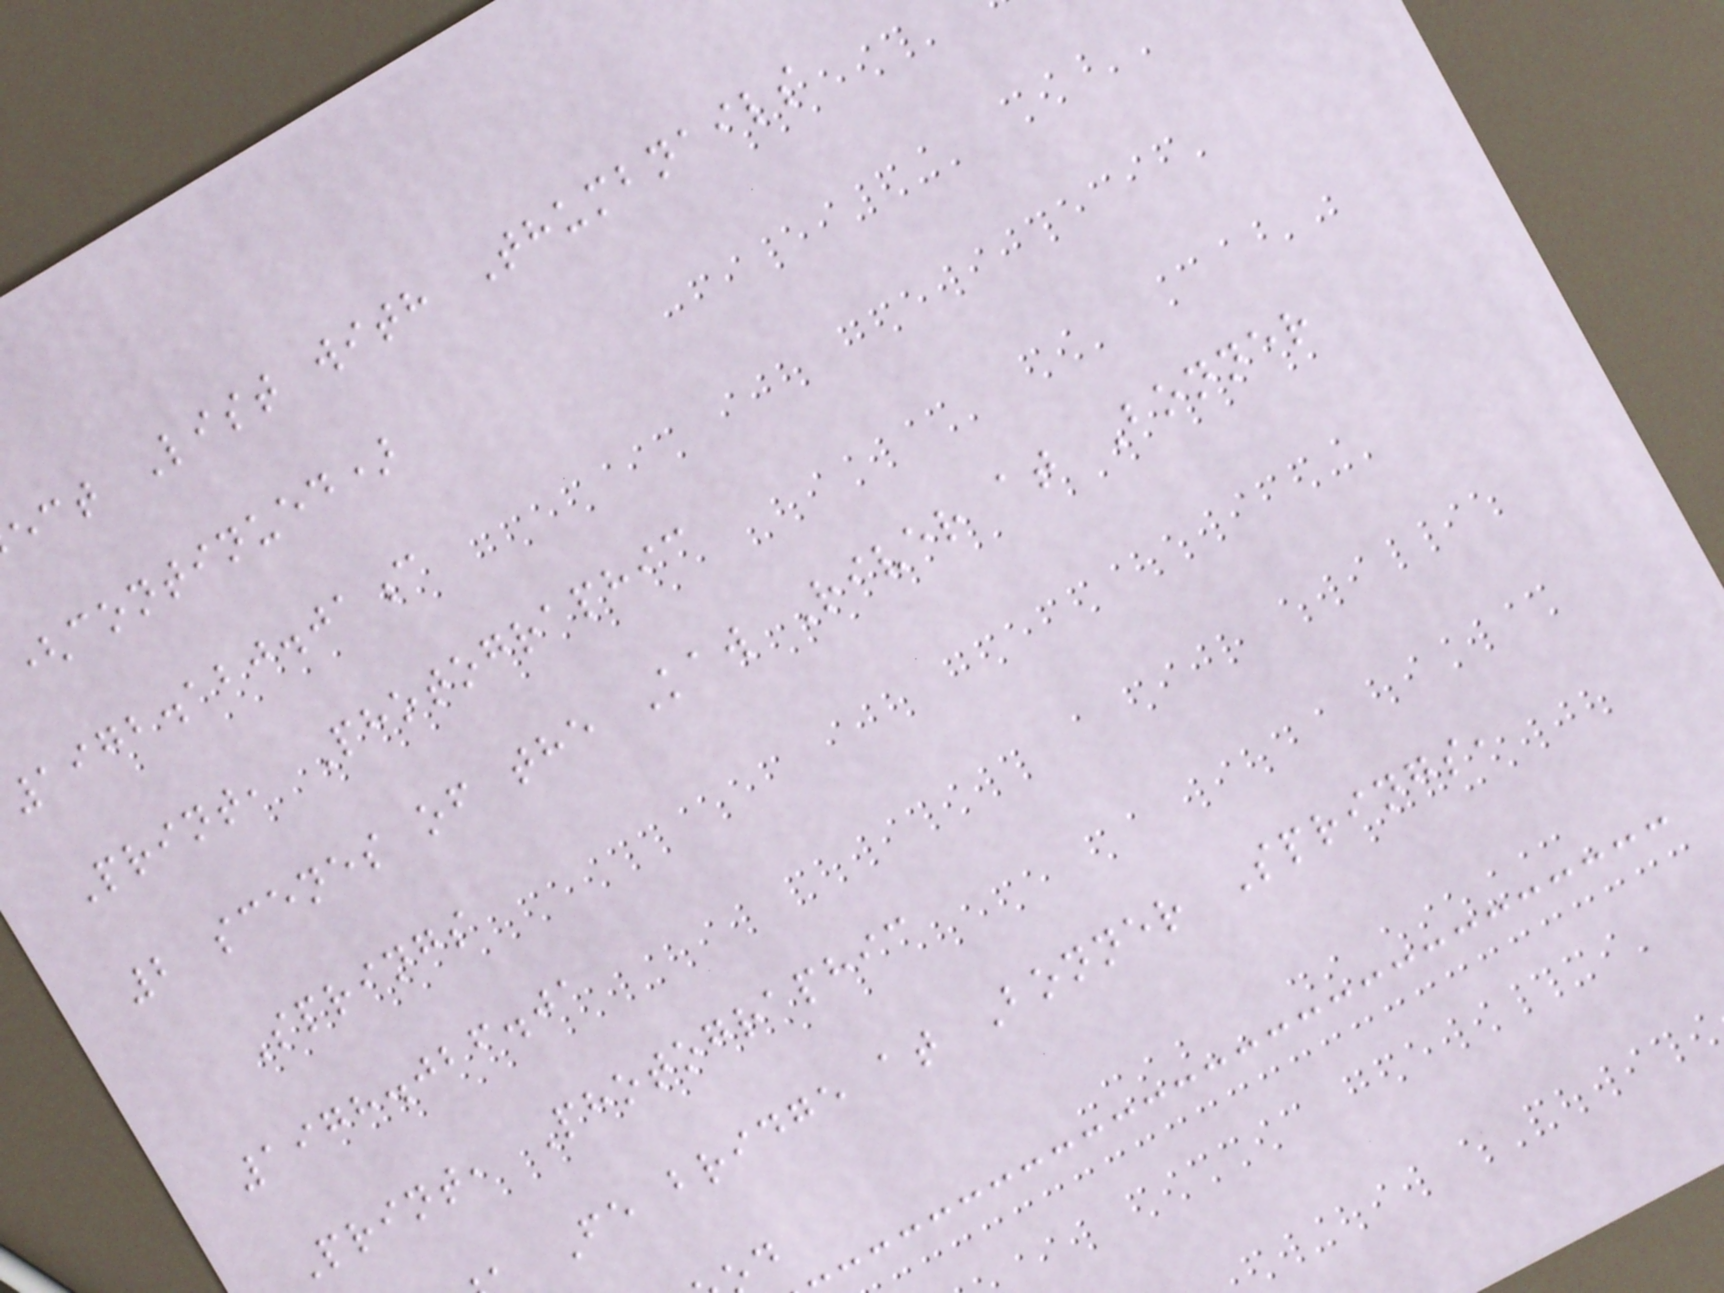ect List with Thumbnails
(continued)
1972.120.01c
Print, Photographic
2 scenes of the Kaw River at Bonner
Springs
1978.026.01
Print, Photographic
Fe bridge at Bonner Springs,
